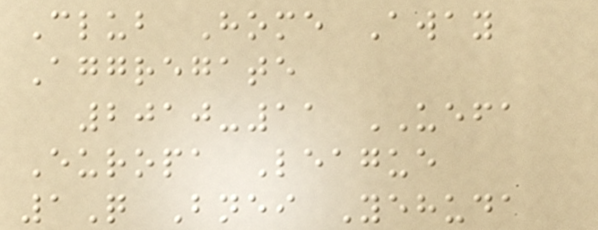Club Home Away
Aggregate
2010-11 UEFA
Europa League
1Q Bnei Yehuda
